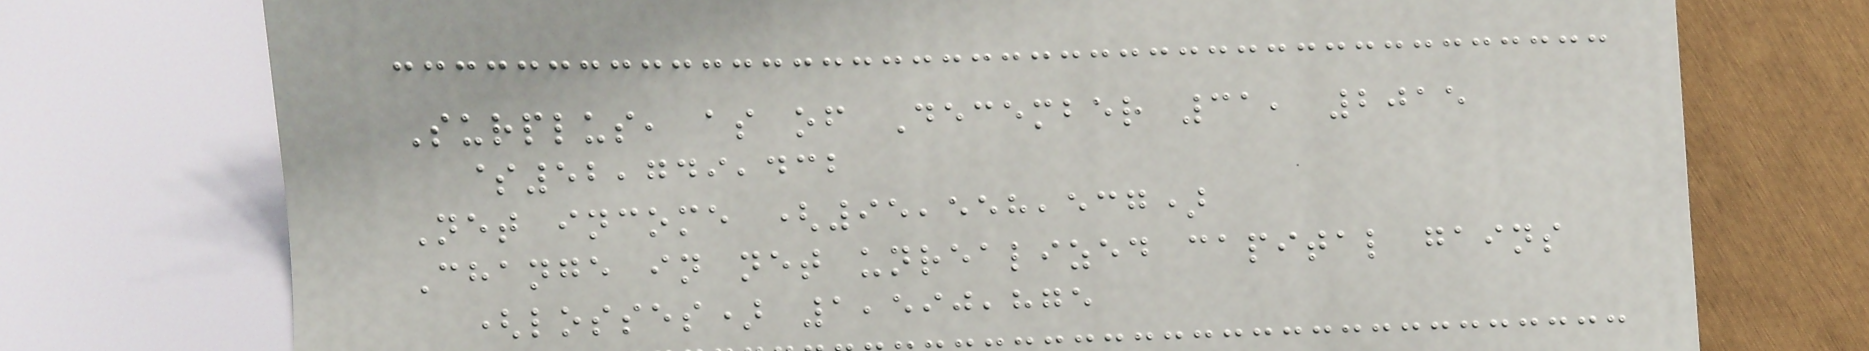Surplus, as of December 31, 2015
$52,749,432
Net income (95,558,537)
Change in net unrealized capital gains
(losses) 1,590,875
